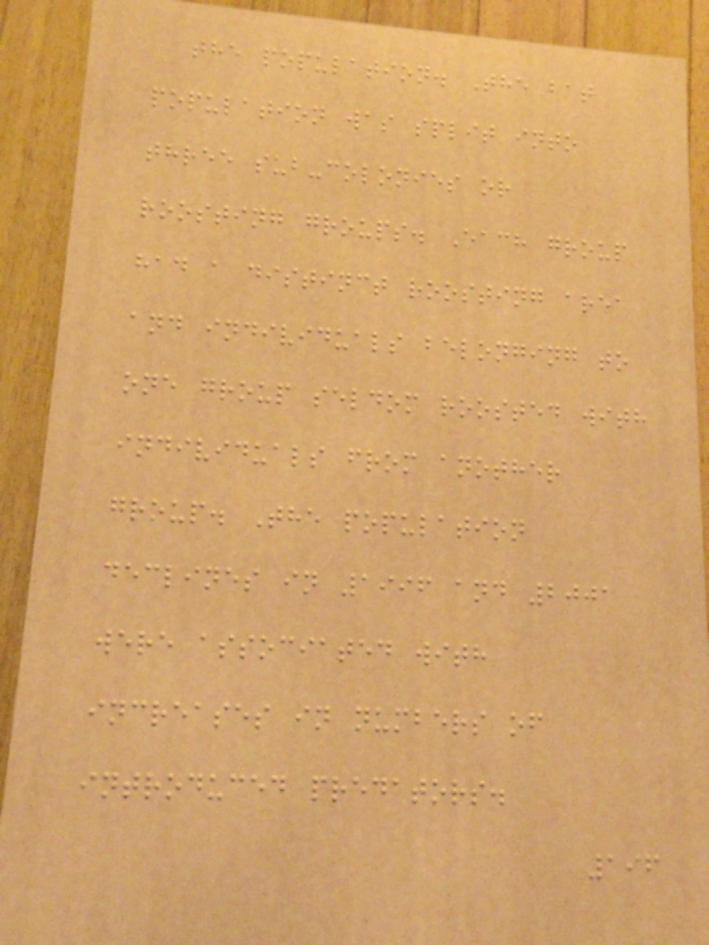the population. The bat
population was split into
three sub-colonies or
roosting groups. Each group
had a distinct roosting area
and individuals belonging to
one group seldom roosted with
individuals from another
group. The population
declines in 1996 and 2001
were associated with
increases in numbers of
introduced predators.
196
